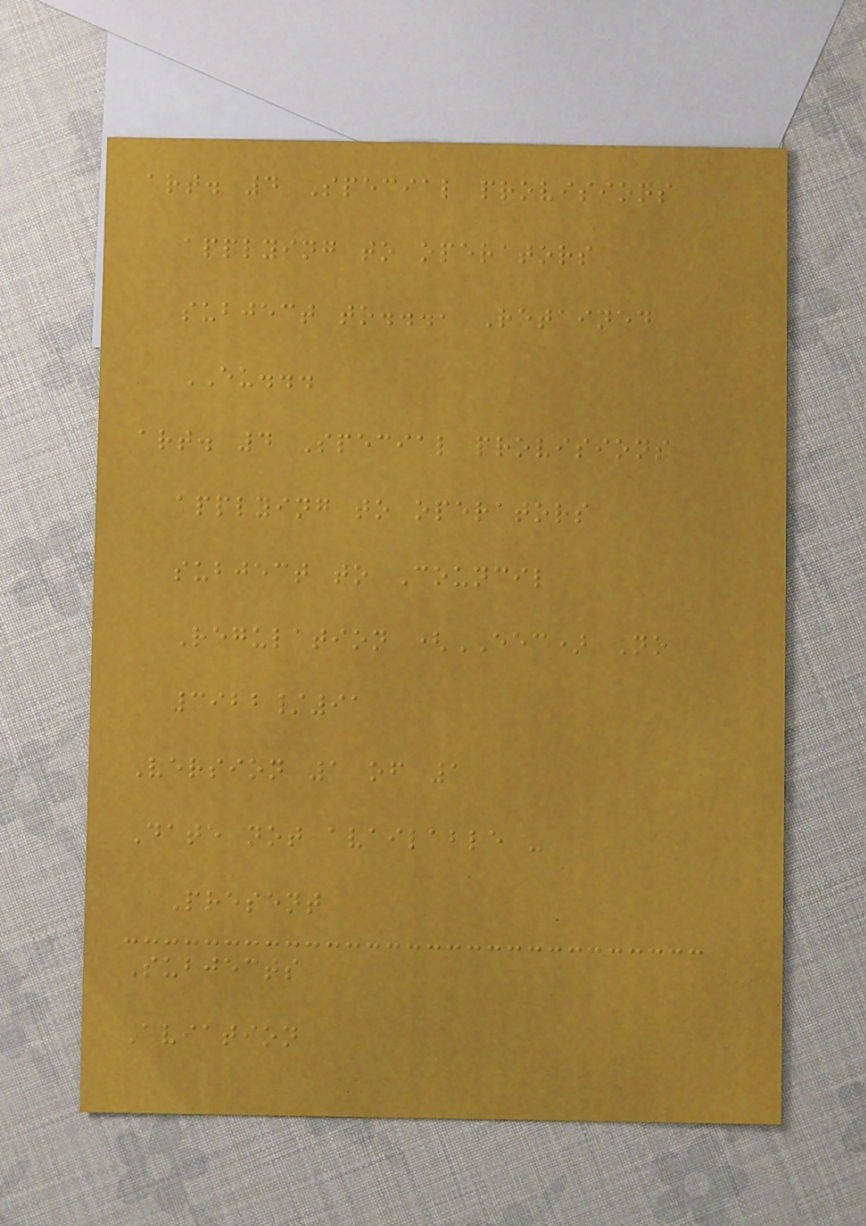art. 4 Special provisions
applying to operators
subject to..., Retained
EU...
art. 4 Special provisions
applying to operators
subject to Council
Regulation (EEC) No
3922/91
Version 1 of 1
Date not available -
Present
Subjects
Aviation
